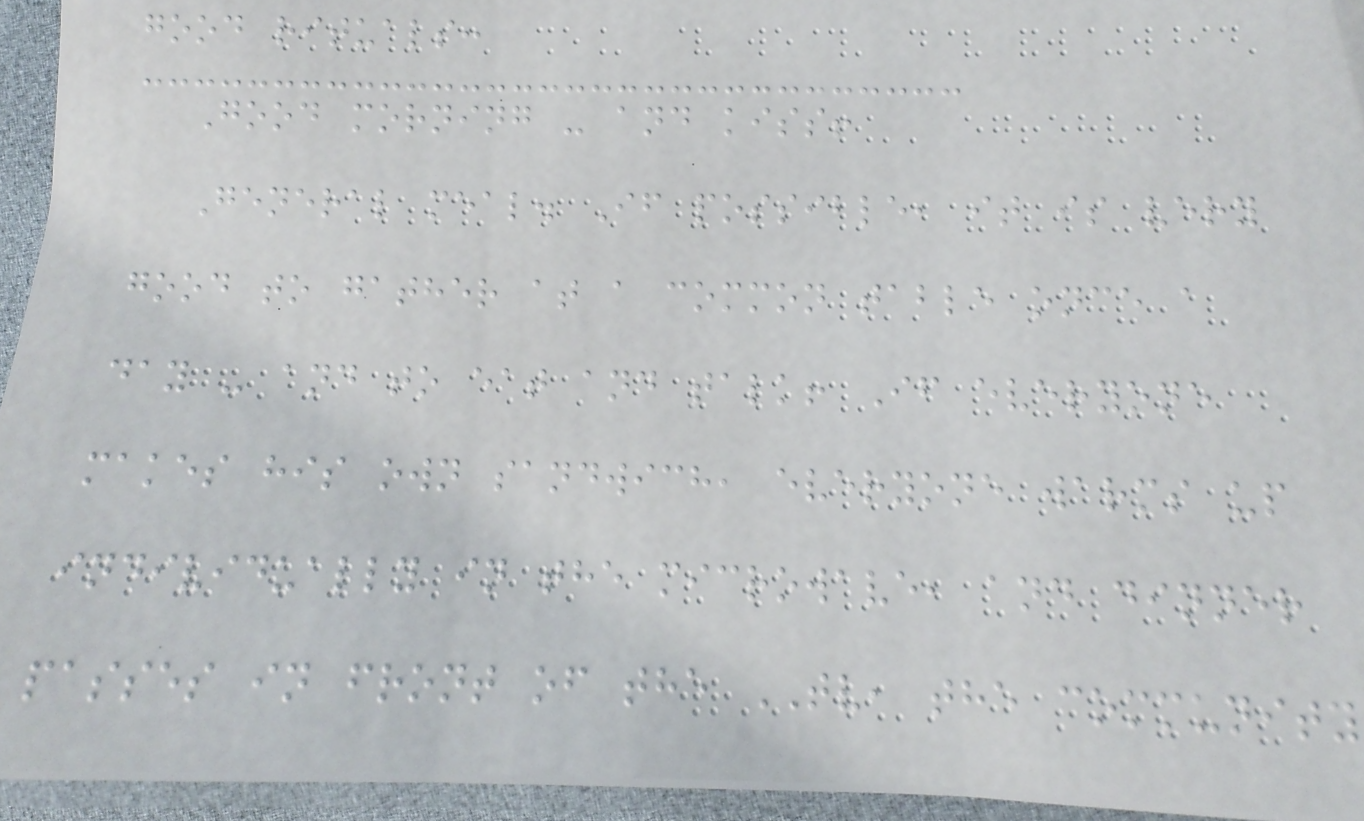good rituals:
Good morning - and kiss!
General meal. If possible, it is very
good to gather at a common table once a
day - and to eat and talk! If everyone
makes his own sandwich, everyone warms up
individually in the microwave, and dinner
passes in front of the TV, the community
